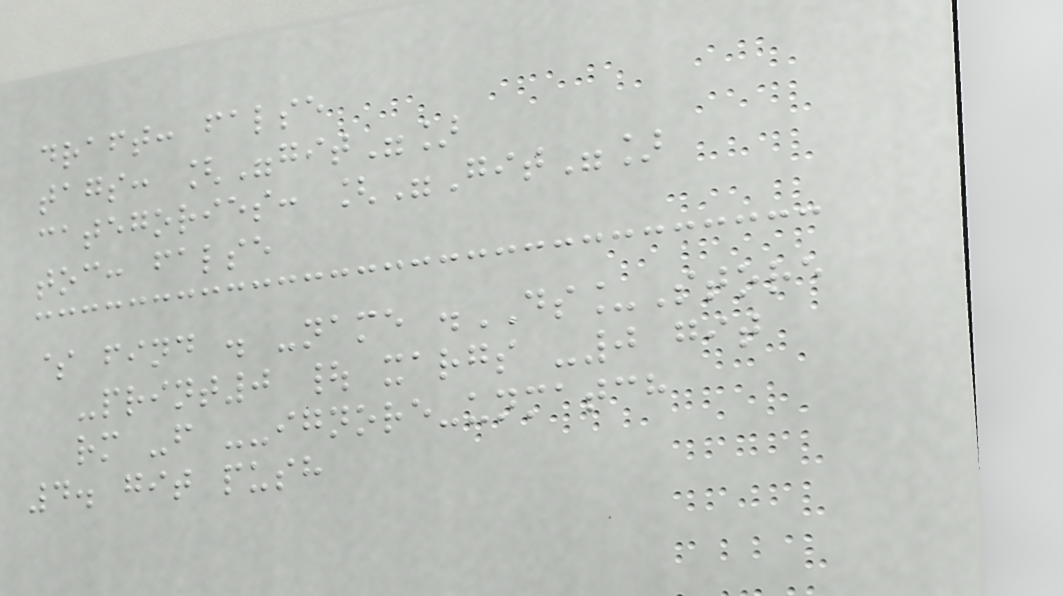draft: false
tags: ["git"]
categories: ["Git"]
toc: false
$ find . -name .DS_Store
-print0 | xargs -0 git
rm -f --ignore-unmatch
4. git push
